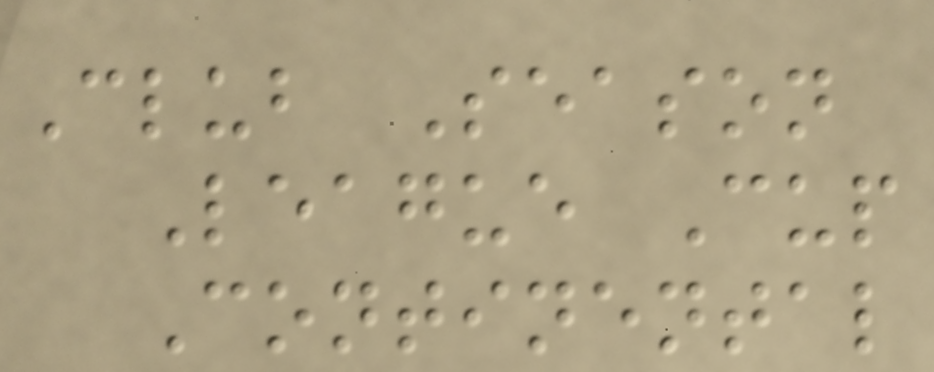Club Season
League Cup
Continental
